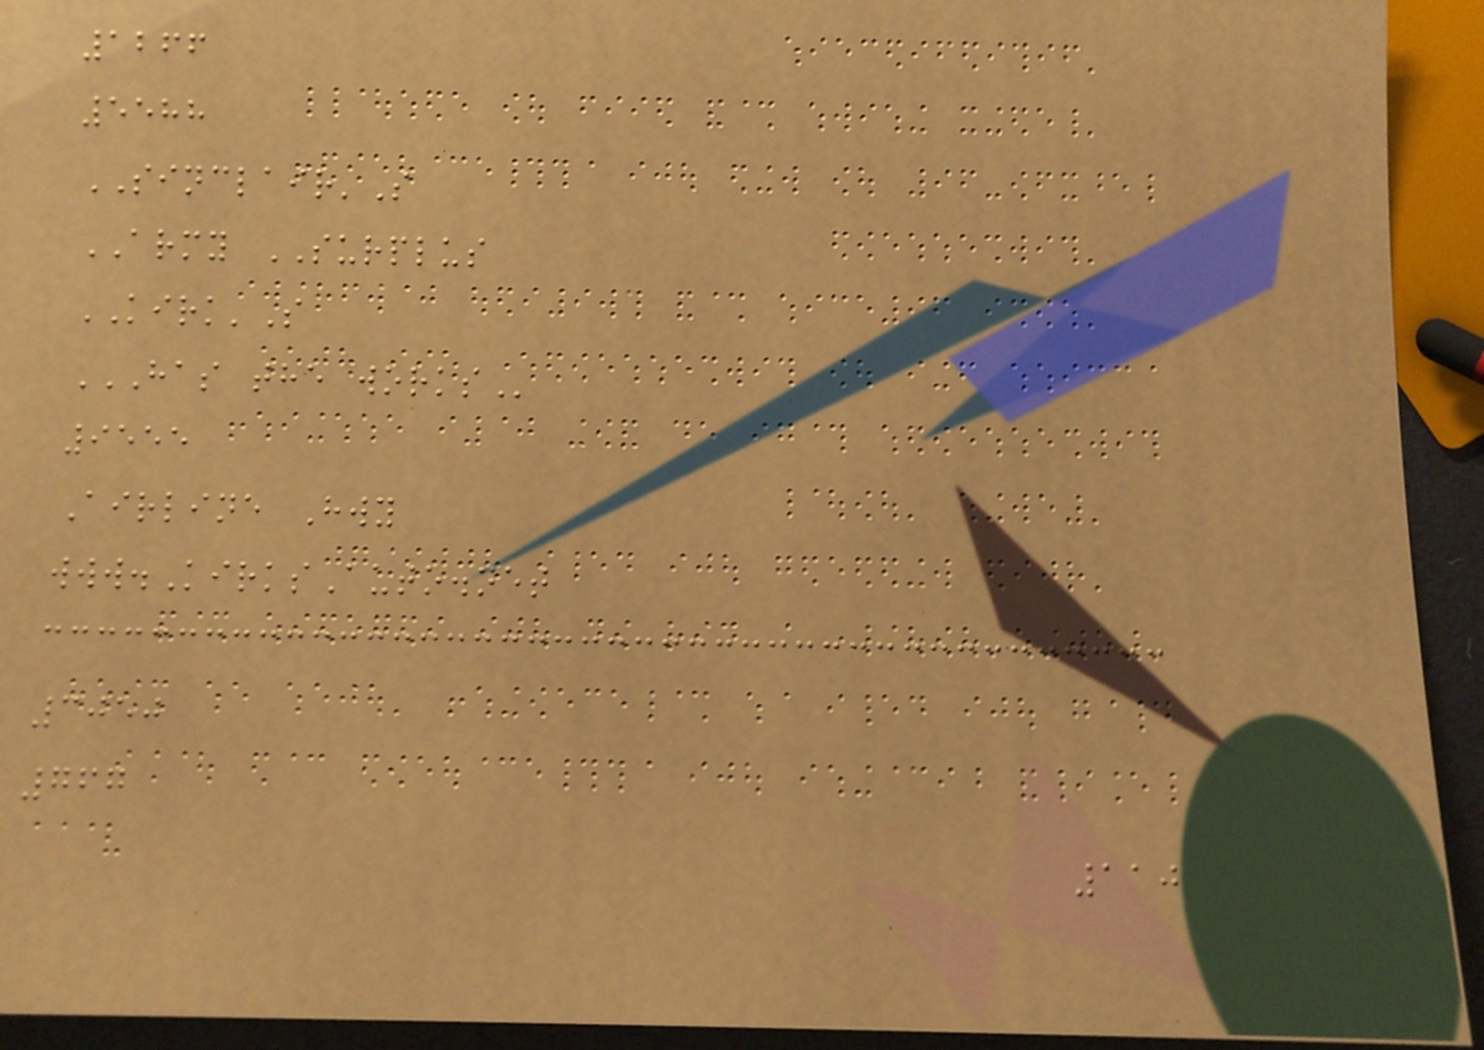1266
5588
SINCLAIR'S
ARMY SURPLUS
KIRK'S
HAS THE WORKS
9555
Airline Hwy
www.KirksAuto.net
3050
767
110
